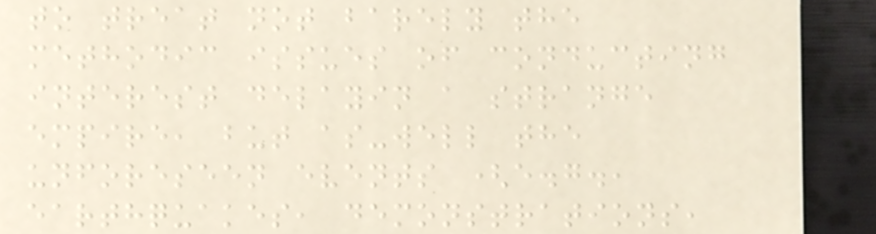to treat not barely the
methodic issues of conducting
interest delayin a strange
empire, but as-well the
unforeseen events (e.g.,
earthquakes, demonstrations,
